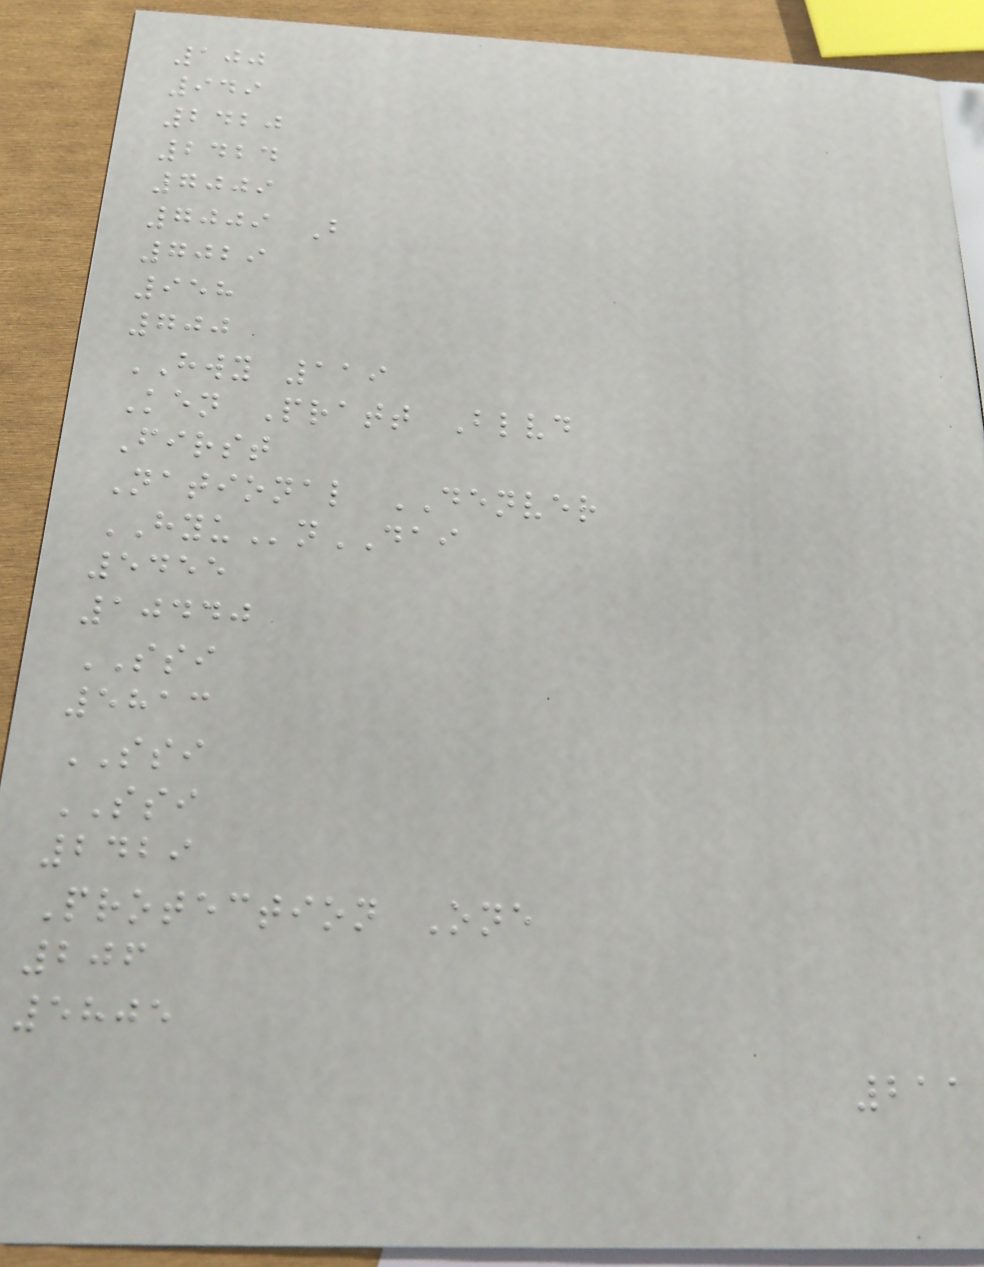100
949
2420
2424
7009
7009 B
7029
958
700
HWY 119
Ken Pratt Blvd
First
National DENVER
HYUnDAI
5455
10440
SSI
5813
SSI
SSI
2429
Protection One
206
5805
211
